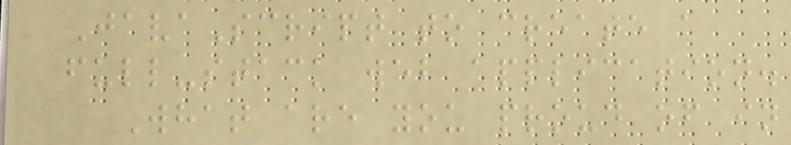JavaScript to create a
full-stack web application.
What are you proud of in
